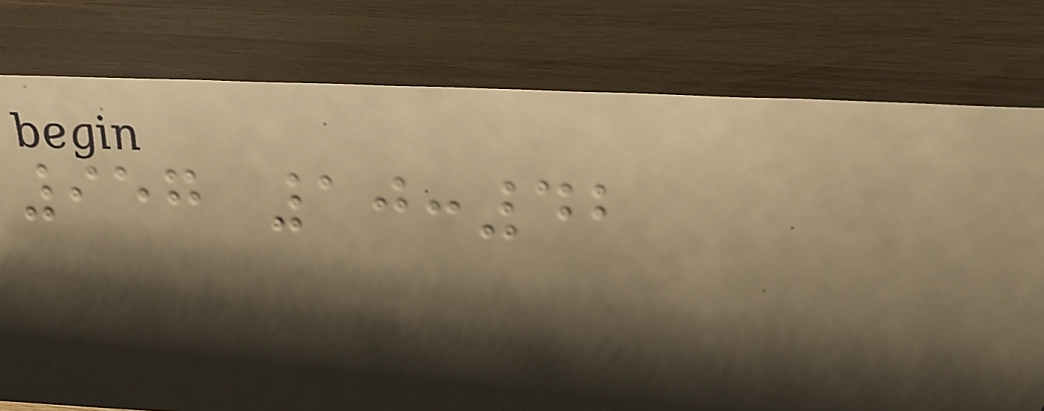957 10:42
